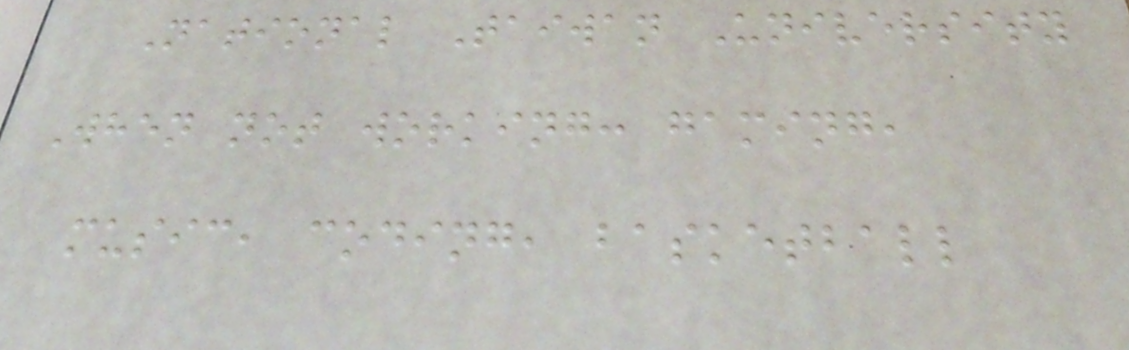National Taiwan University
When not working: gaming,
music, coding, basketball
